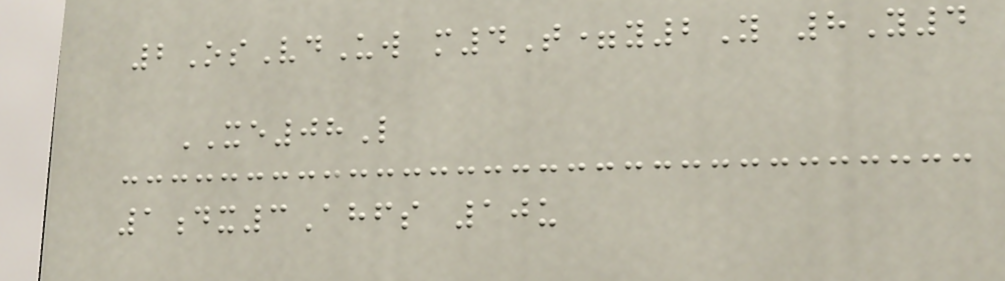2OsVdUw m4T=y2Y 8Y4
XE08L
1dx3Ahfs 10u
